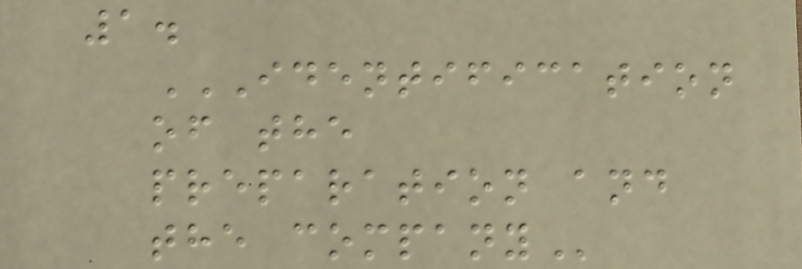1.
IDENTIFICATION
OF THE
PREPARATION AND
THE COMPANY
